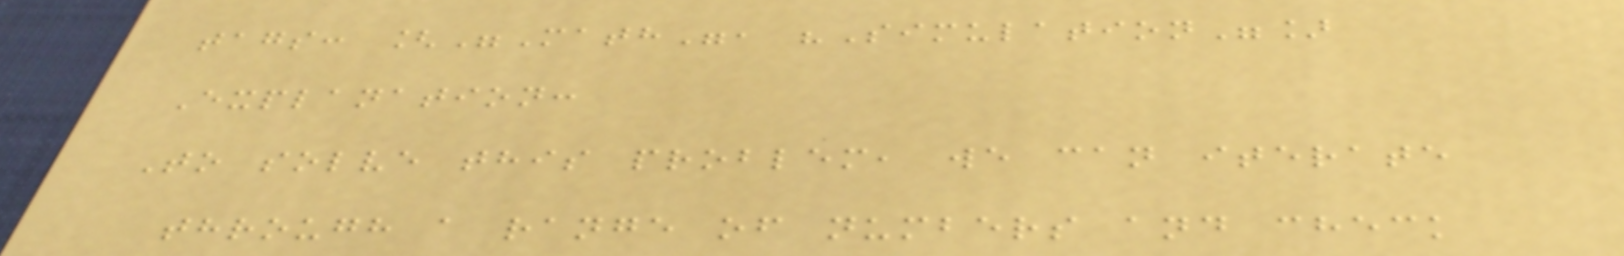tags: ["Math", "Simulation"]
Explanation:
To solve this problem, we can iterate
through a range of numbers and check
